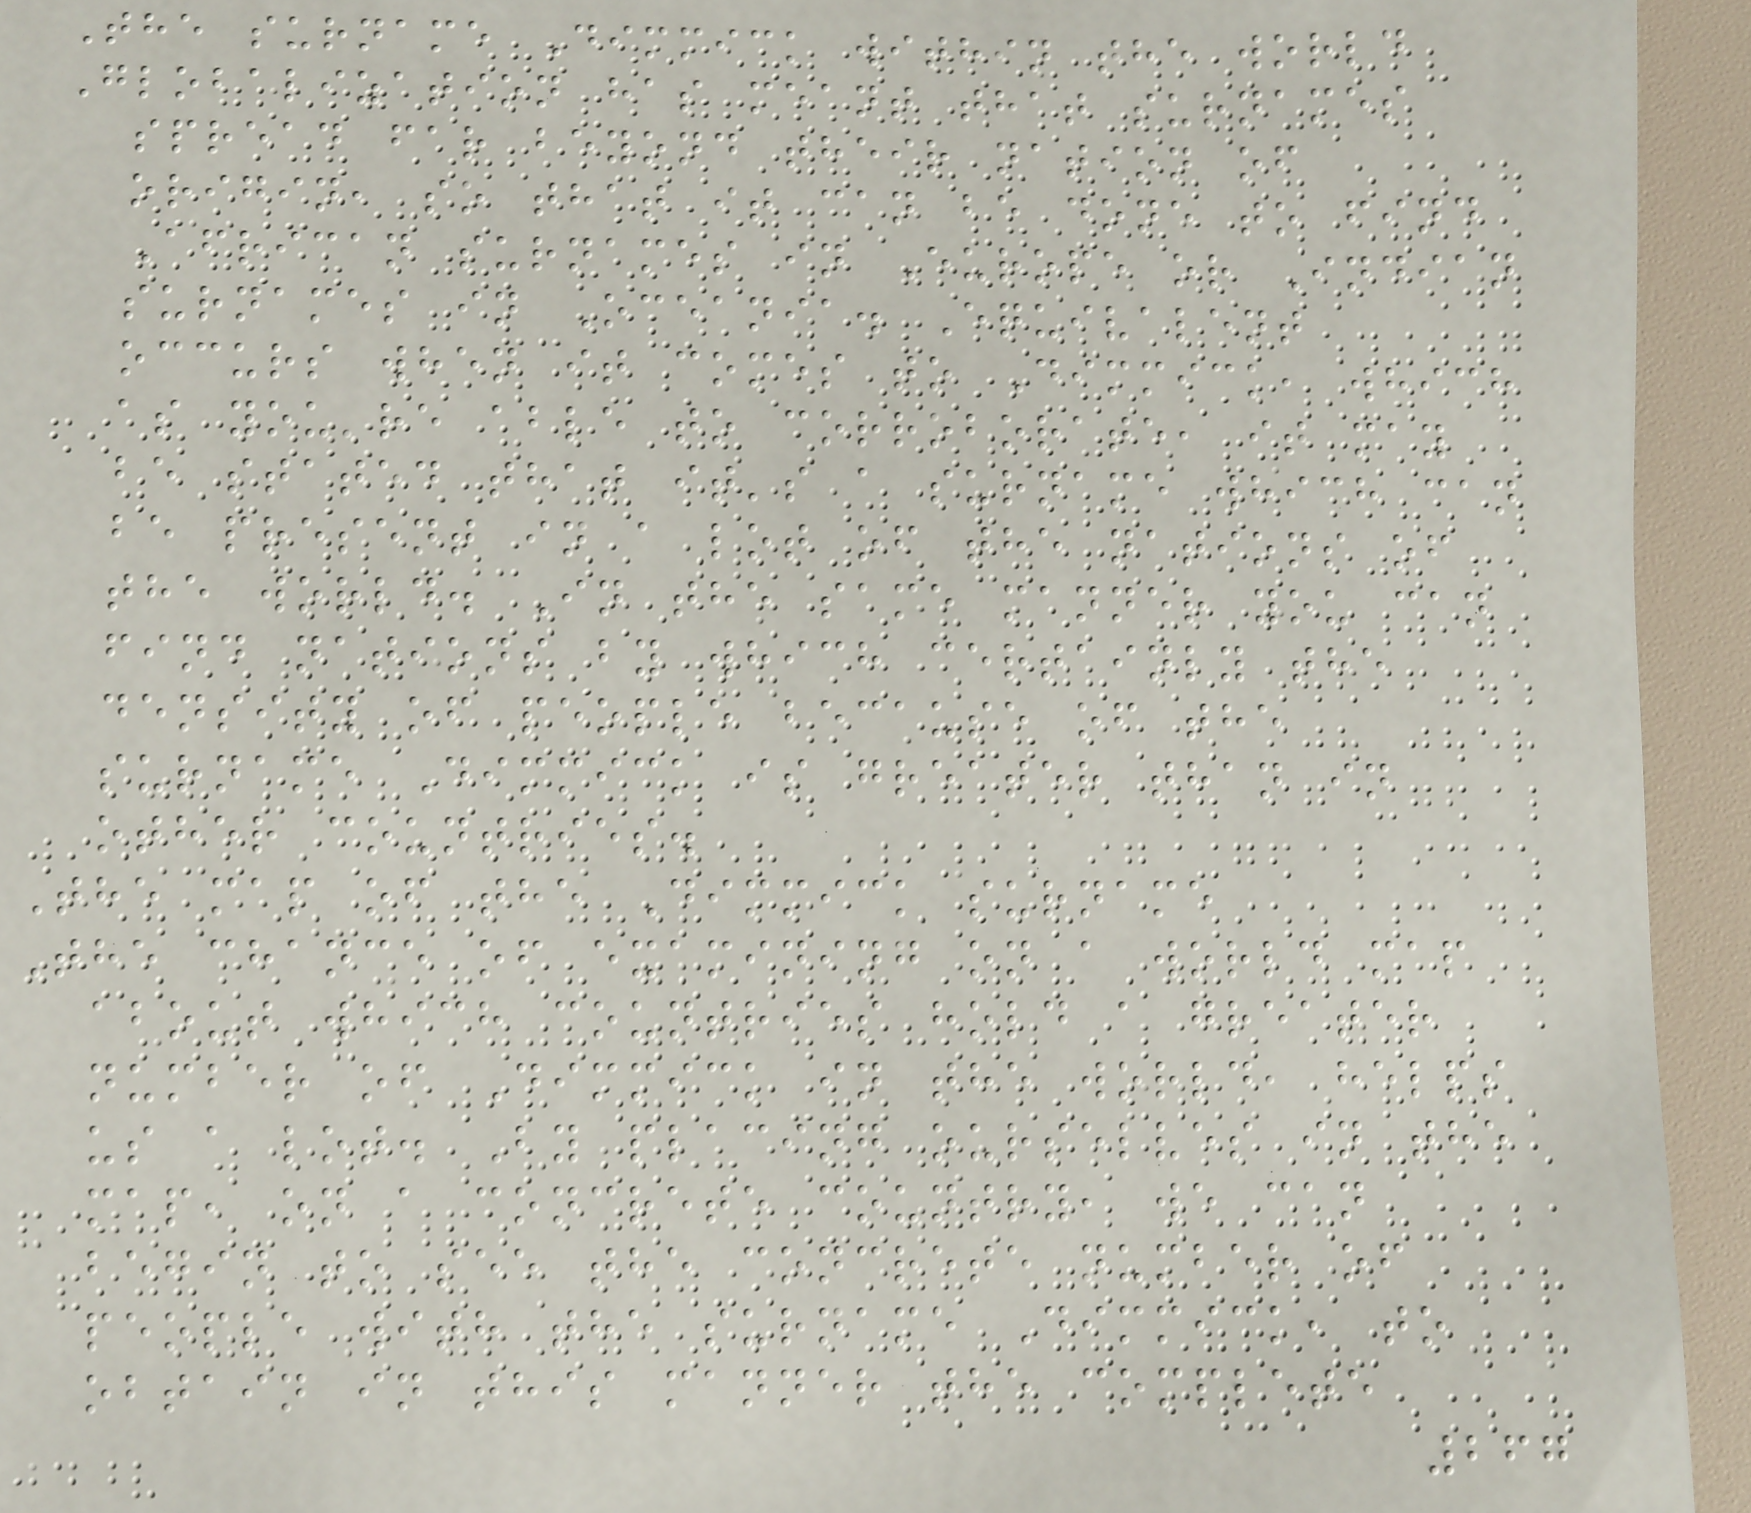The surname Dimmick within the world
Globalization has meant that surnames
spread far beyond their nation of
origin, so that it can be done to find
African surnames in Europe or Indian
surnames in Oceania. Equivalent
occurs when it comes to Dimmick, which
as you're able to corroborate, it may
be stated that it's a surname which can
be present in a lot of the nations of
the world. In the same manner you can
find nations by which certainly the
density of people because of the
surname Dimmick is greater than in
other countries.
The map of the Dimmick surname
The chance of examining on a world map
about which countries hold a greater
number of Dimmick in the world, helps
us a lot. By placing ourselves in the
map, on a concrete country, we can
begin to see the concrete number of
people with the surname Dimmick, to
obtain in this manner the complete
267
